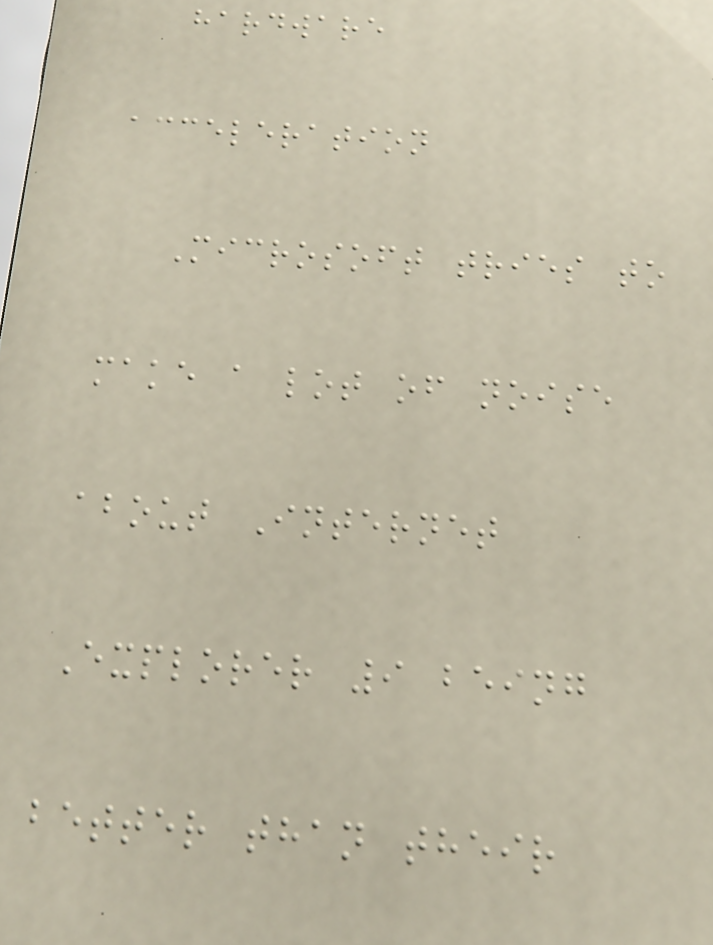hardware
acceleration
Microsoft tries to
make a lot of noise
about Internet
Explorer 9 being
better than their
